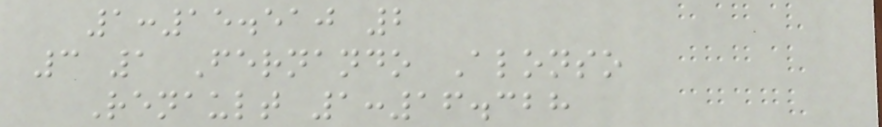1:15.510 2
3 1 Fernando Alonso
Renault 1:16.328
